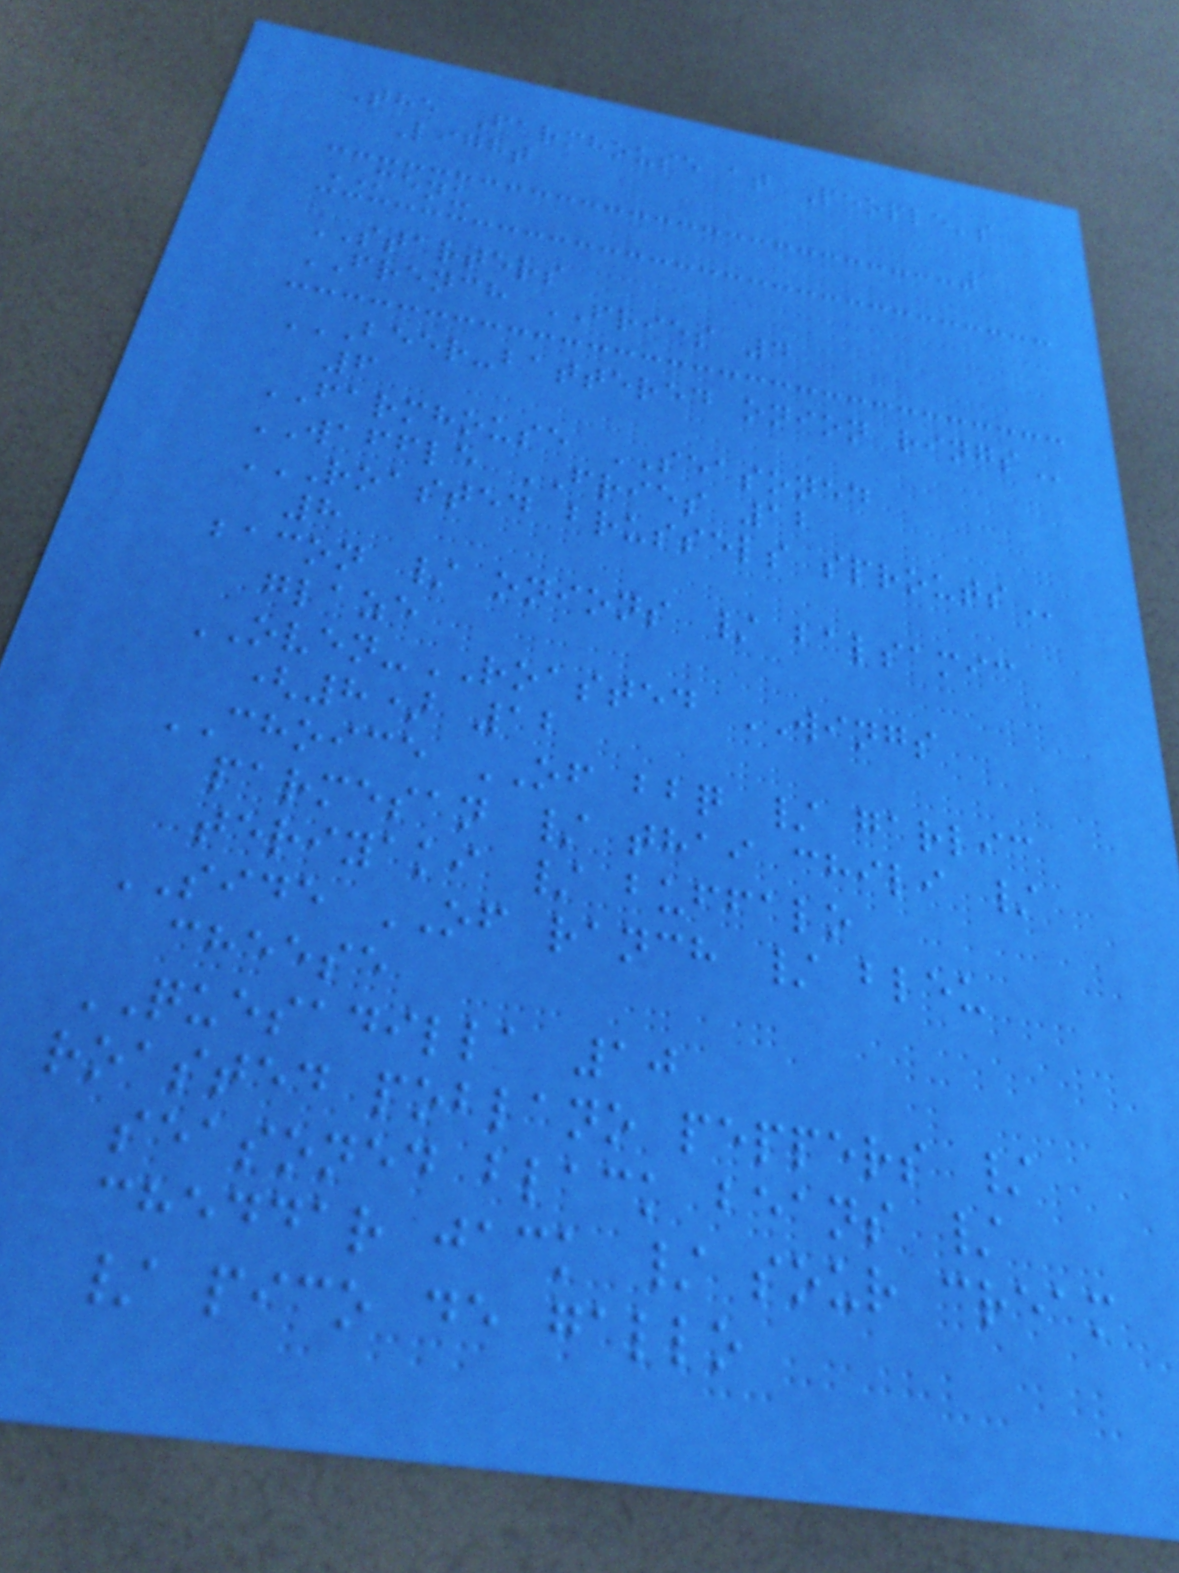The Farmhouse at People's
Light
MENU
STARTERS
FRENCH FRIES 4
BEER-BATTERED ONION RINGS
6
FARMHOUSE SEASONED
WAFFLE FRIES 12
ROASTED BRUSSELS SPROUTS
8
bacon / onions / balsamic
glaze
OVEN-ROASTED WINGS
(8) 12
CHOICE OF bbq / garlic
parmesan / thai chili /
teriyaki / buffalo
SIDE OF ranch / bleu
cheese
QUESADILLA 10
roasted poblano peppers /
seasoned black beans /
cheddar jack / sour cream
/ pico de gallo
